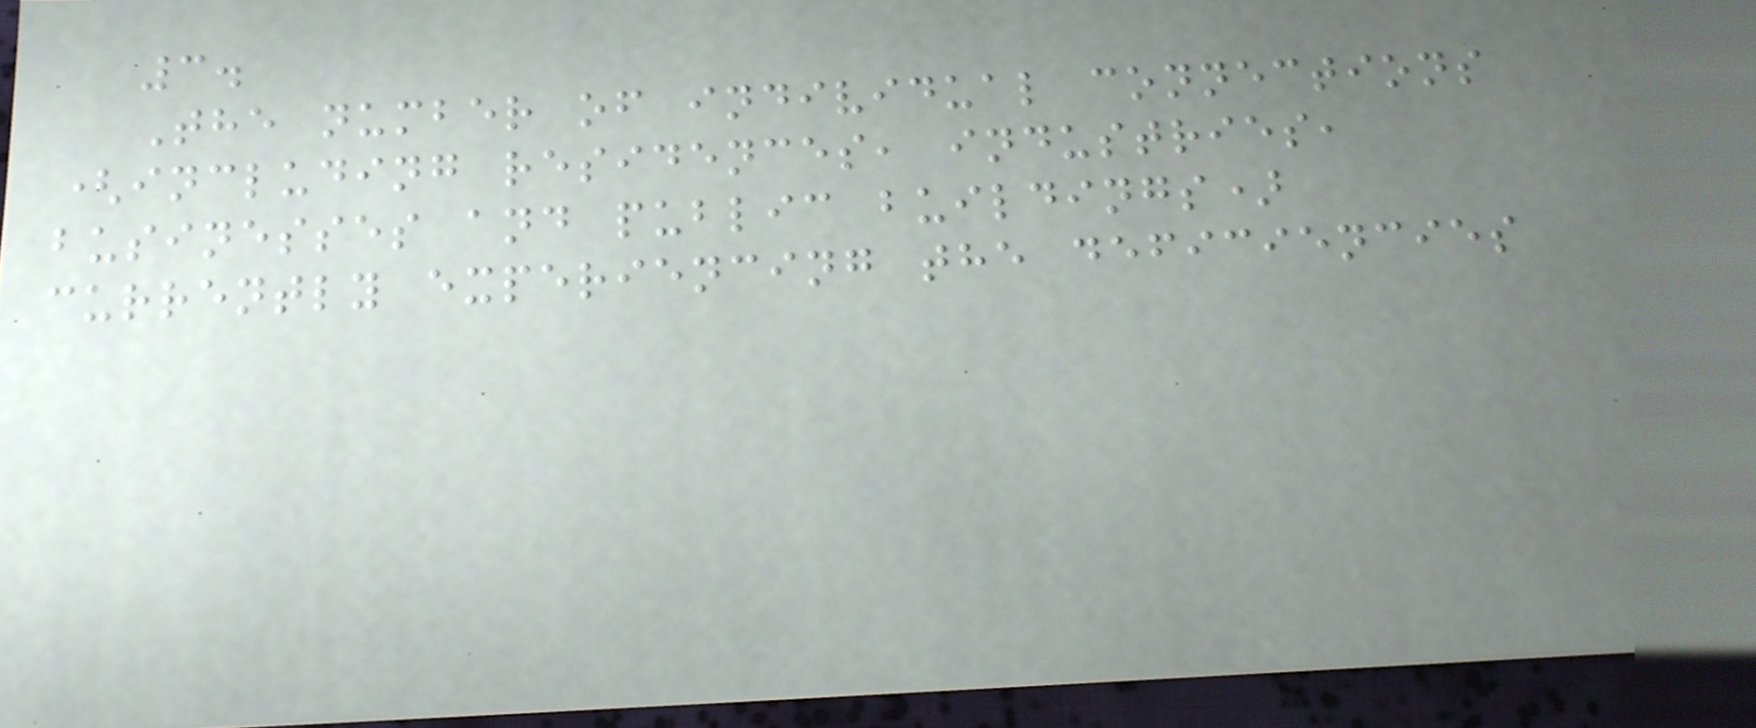3.
The number of individual connections
(including residences, industries,
businesses and public buildings)
currently experiencing the deficiencies
